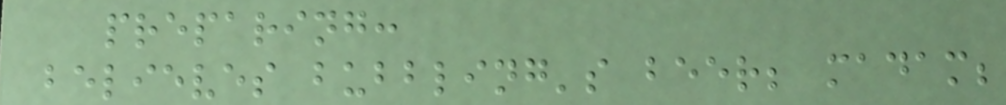preparing:
believes bubbling's beer; madam;
